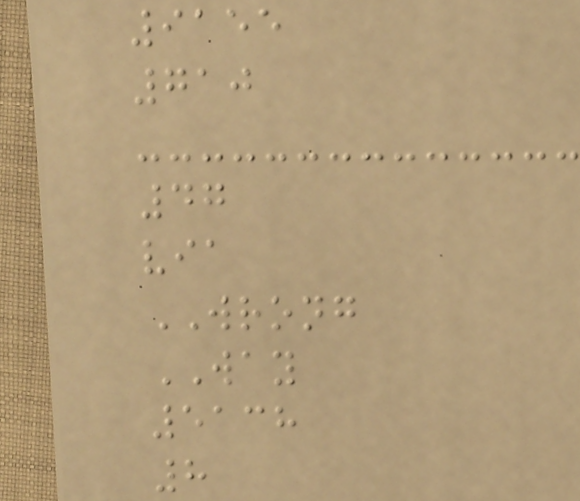9155
710
47
via
WRONG
WAY
5138
8
